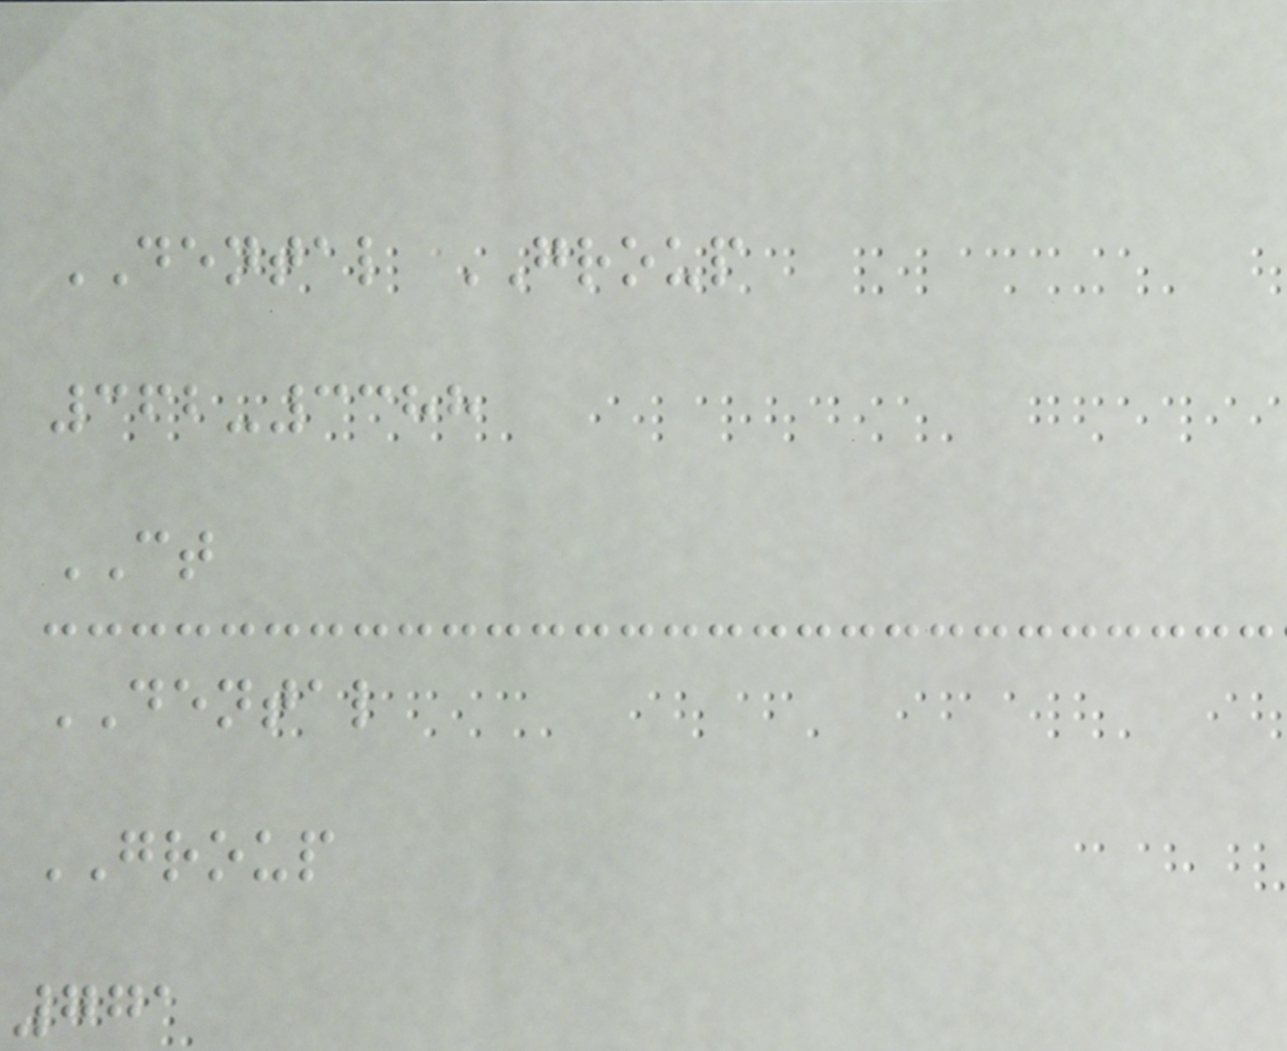DENTAL GROUP
362-3388
CT
DENTAL
GROUP
771
